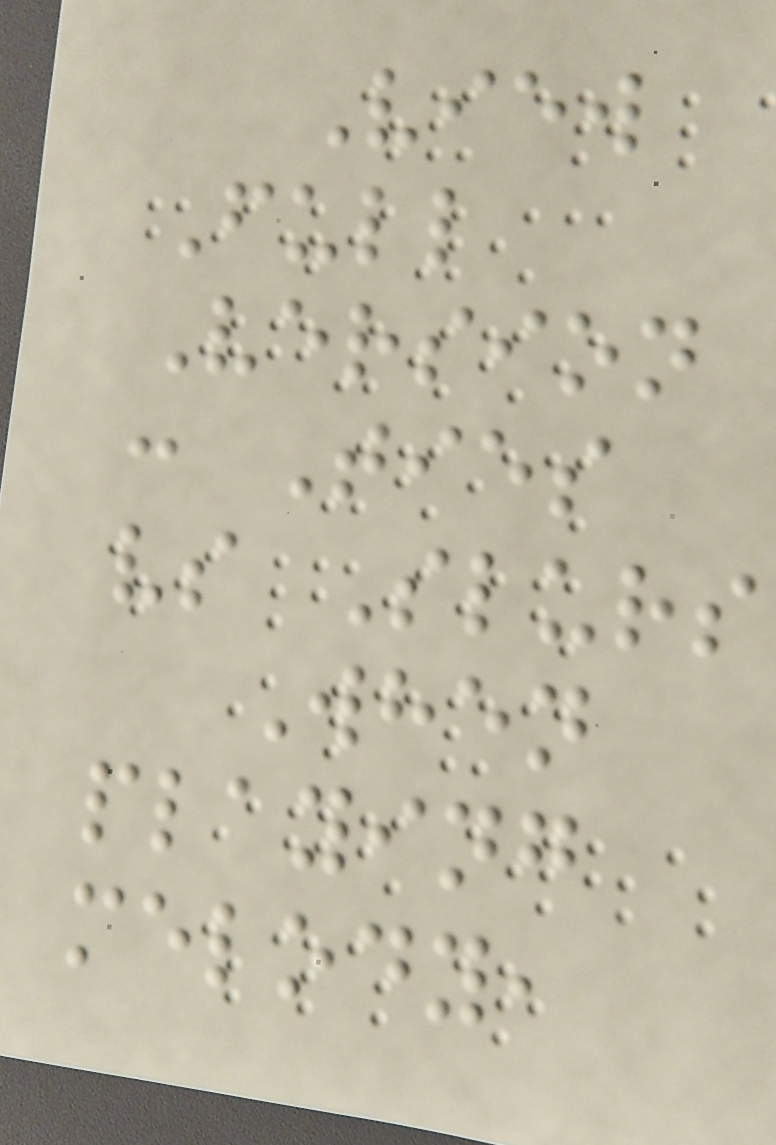View
Full
Version
: Ties
vs Slurs
When
playing
melody,
